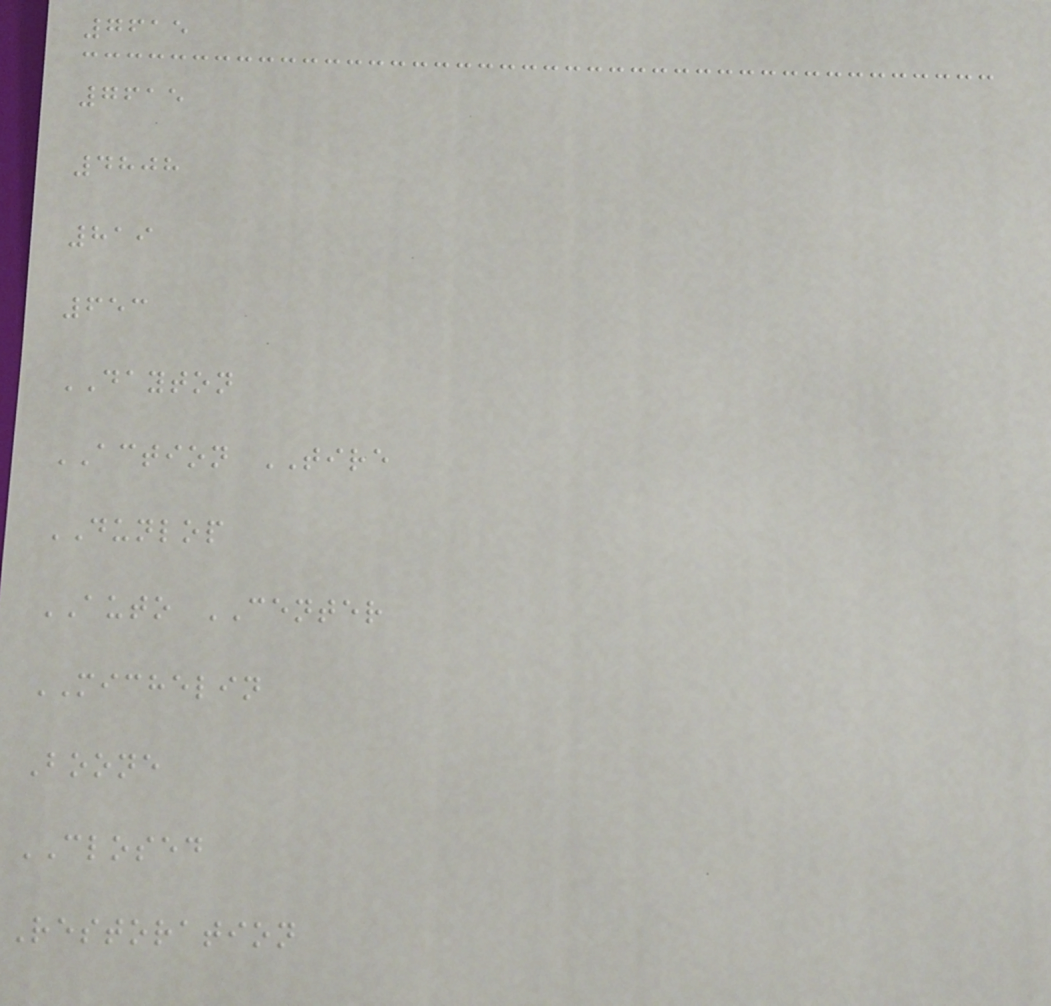7615
7615
4808
819
653
DAYTON
ACTION TIRE
DUNLOP
AUTO CENTER
MICHELIN
Boone
CLOSED
Restoration
